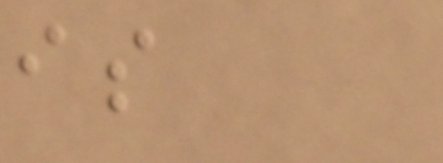is
